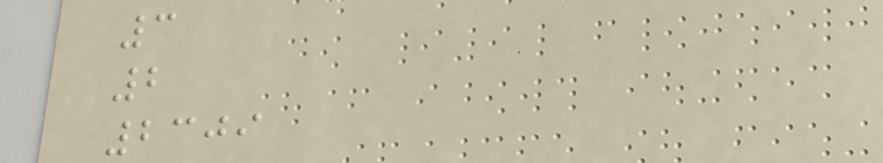3
2
2309
